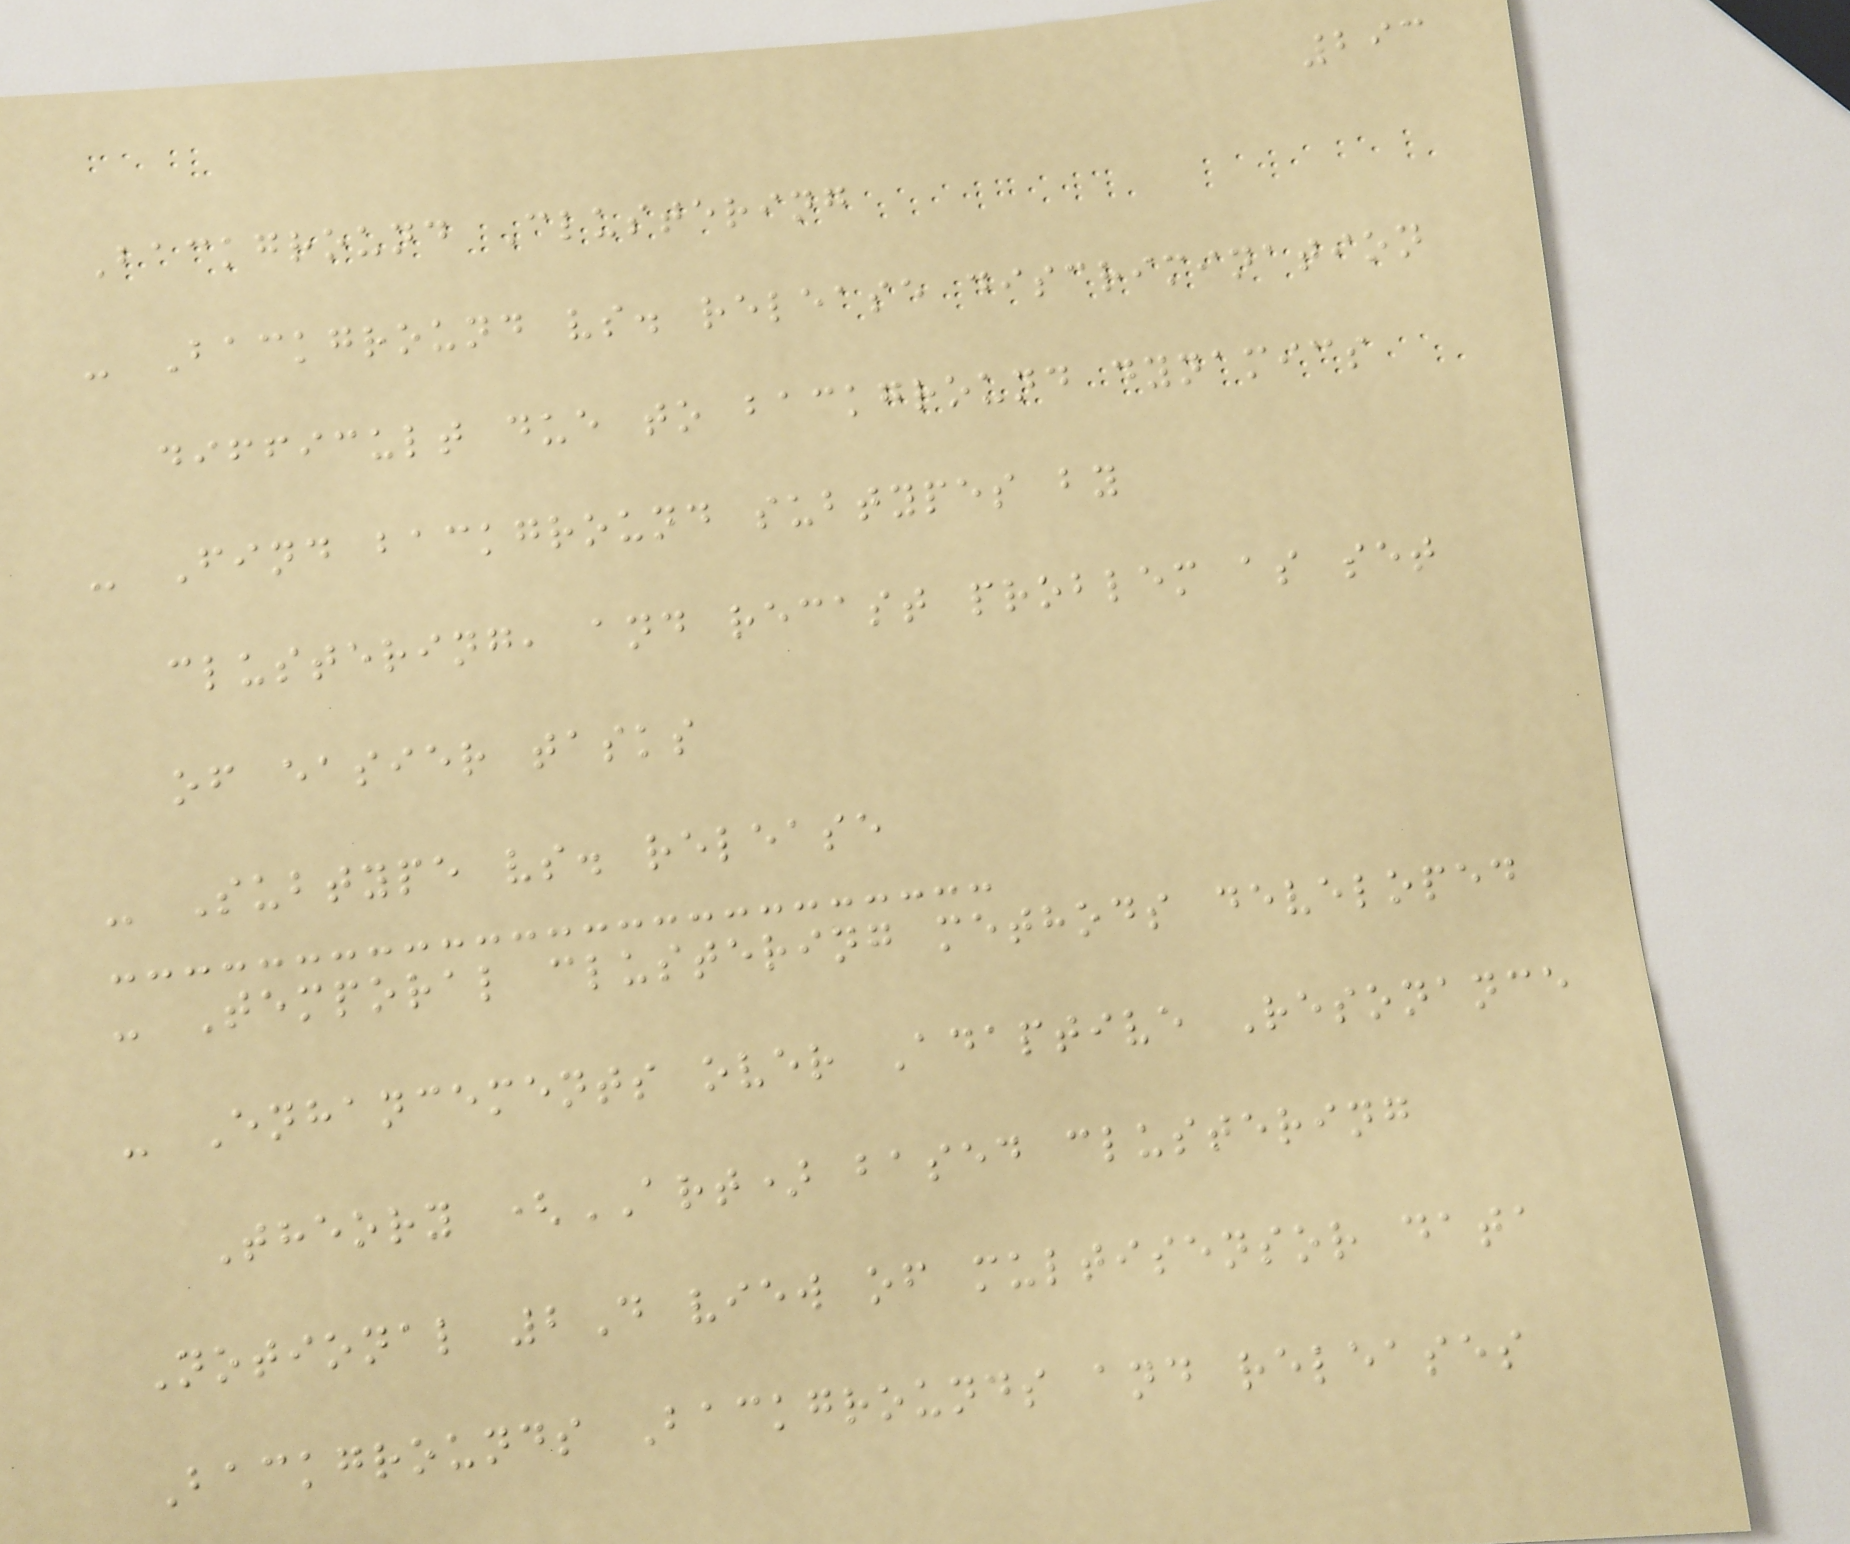293
Background Clustering
- Background vs. release discrimination
difficult due to background dynamics
- Find background subtypes by
clustering, and recast problem as set
of easier tasks
- Subtype vs. release
- Temporal clustering methods developed
- Enhancements over Adaptive Resonance
Theory (ART) based clustering
Notional 2D view of multisensor data
Backgrounds Backgrounds and releases
